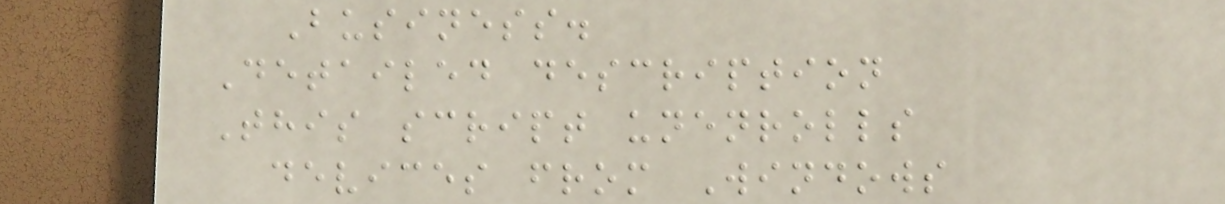Business.
Detailed description
This script unenrolls
devices from Windows
